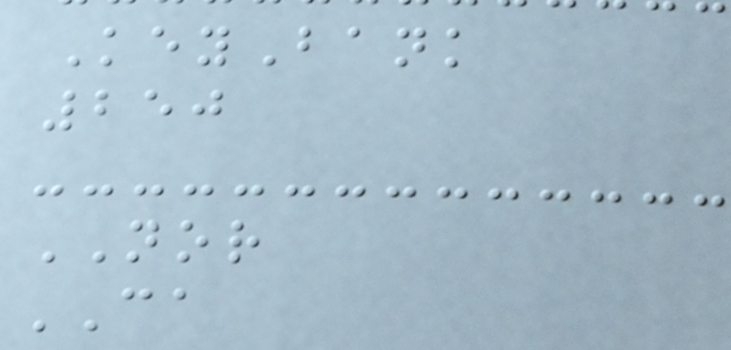KeyBank
250
NOR
CA
